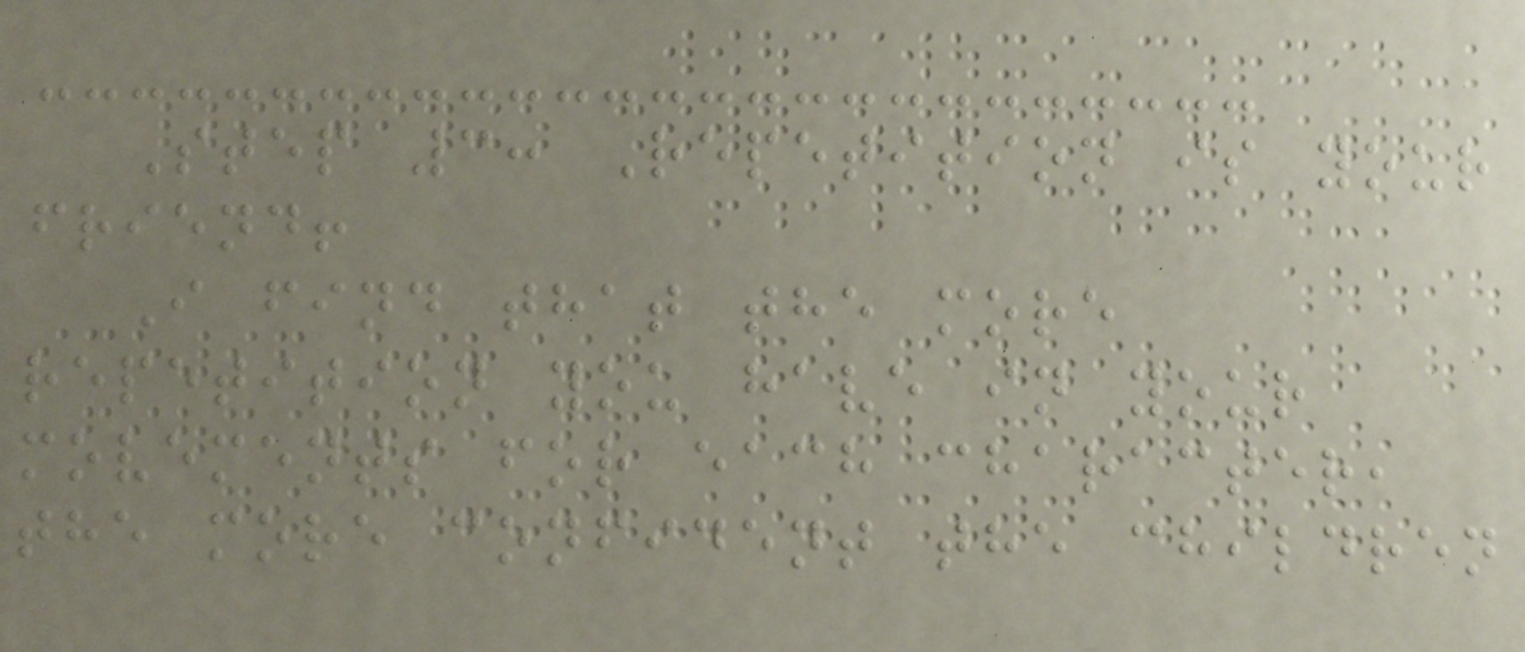Step 3: Repetition is your
friend!
I find that the more
repetition you have in your
movements for each character,
the more confident the children
